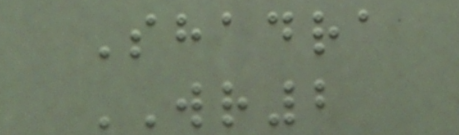Shadra
WR2
